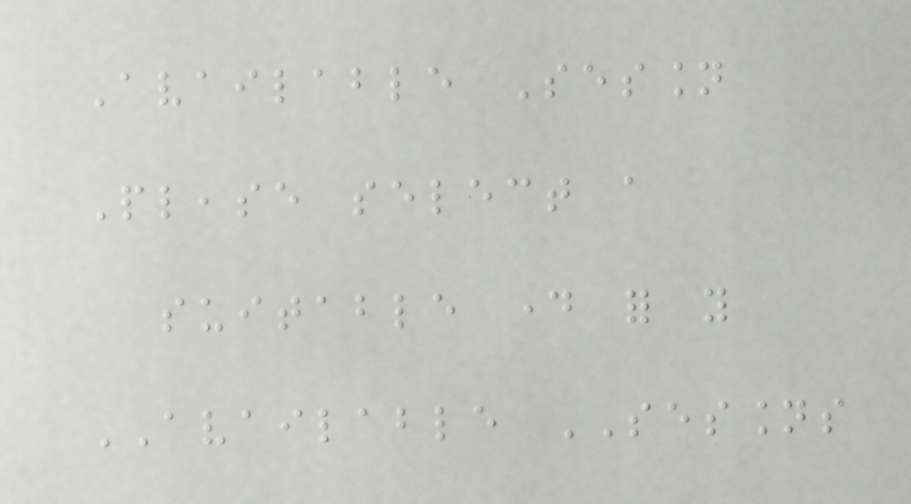Available Session
Please select a
suitable day for you
AVAILABLE SESSIONS
